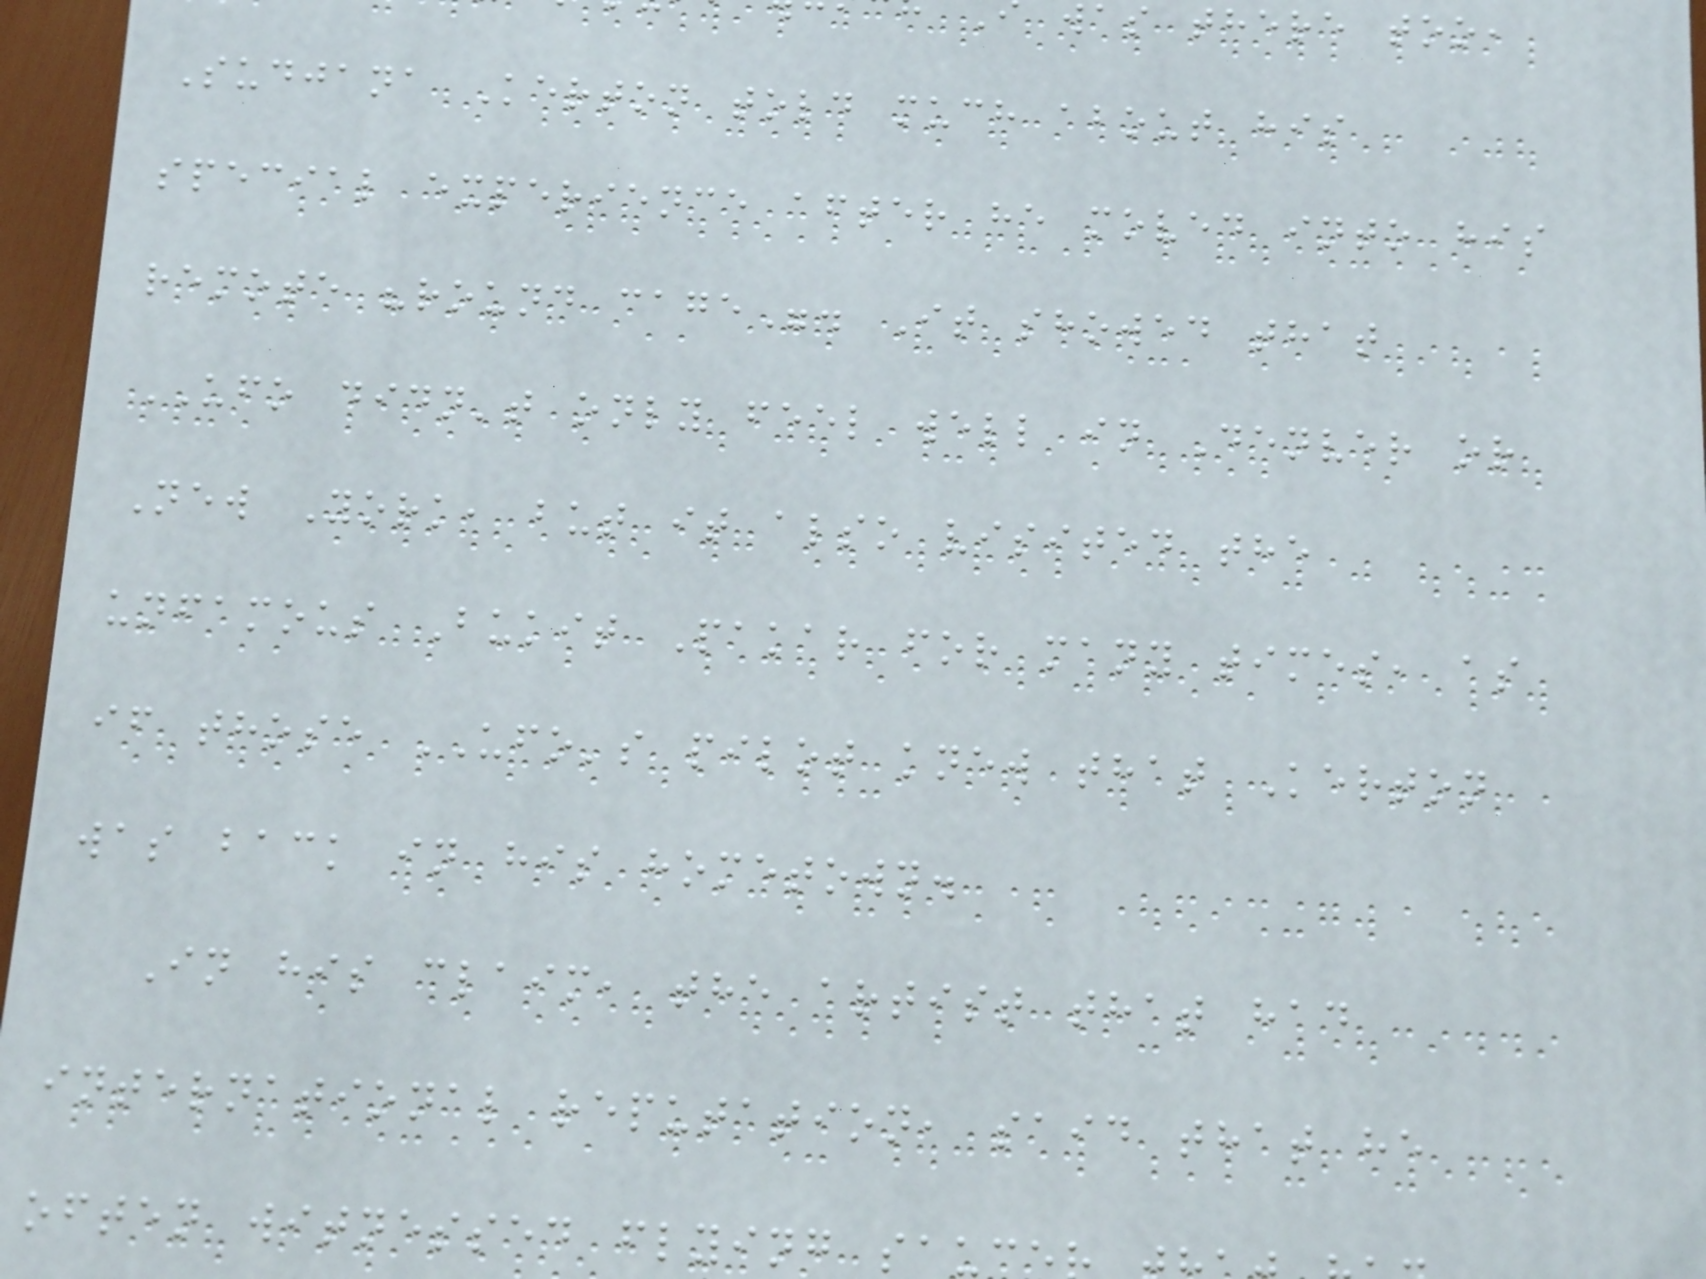was there too,
Sudjana Kerton told much about his
special experience after he moved into his
remote "round cage". It showed that
UFO didn't only feel well in Denver or
New York, but it also visited the
unfamous Bukit Pakar for many times, as
if those UFO's pilot knew that Kerton
was back in his hometown.
In his claim, the artist that had
international reputation, said that he
often witnessed flying sau
